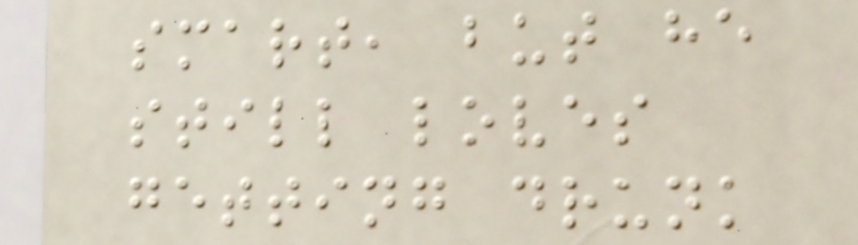smart, but he
still loves
getting drunk
